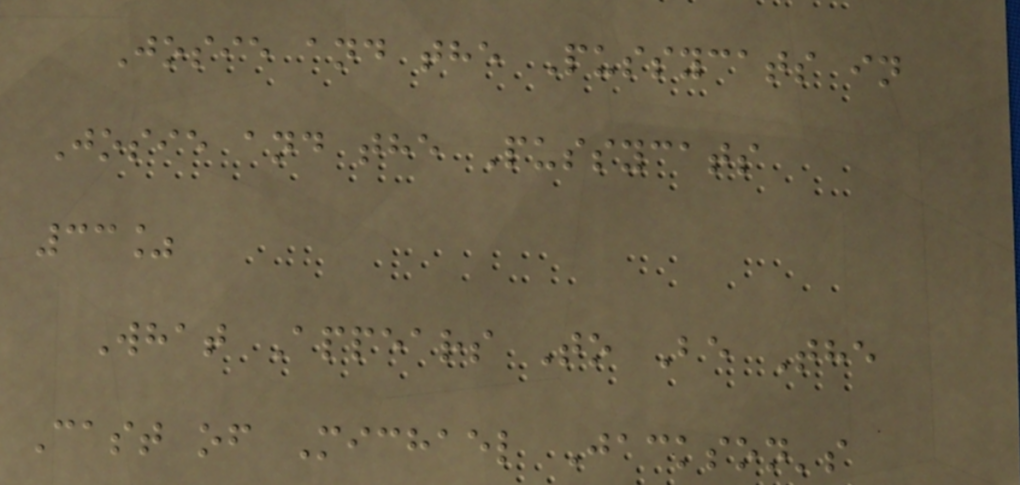Josie and the Pussycats in
Josie and the Pussycats
33%
What Appears To Be The
Cast of Michael Jackson's
